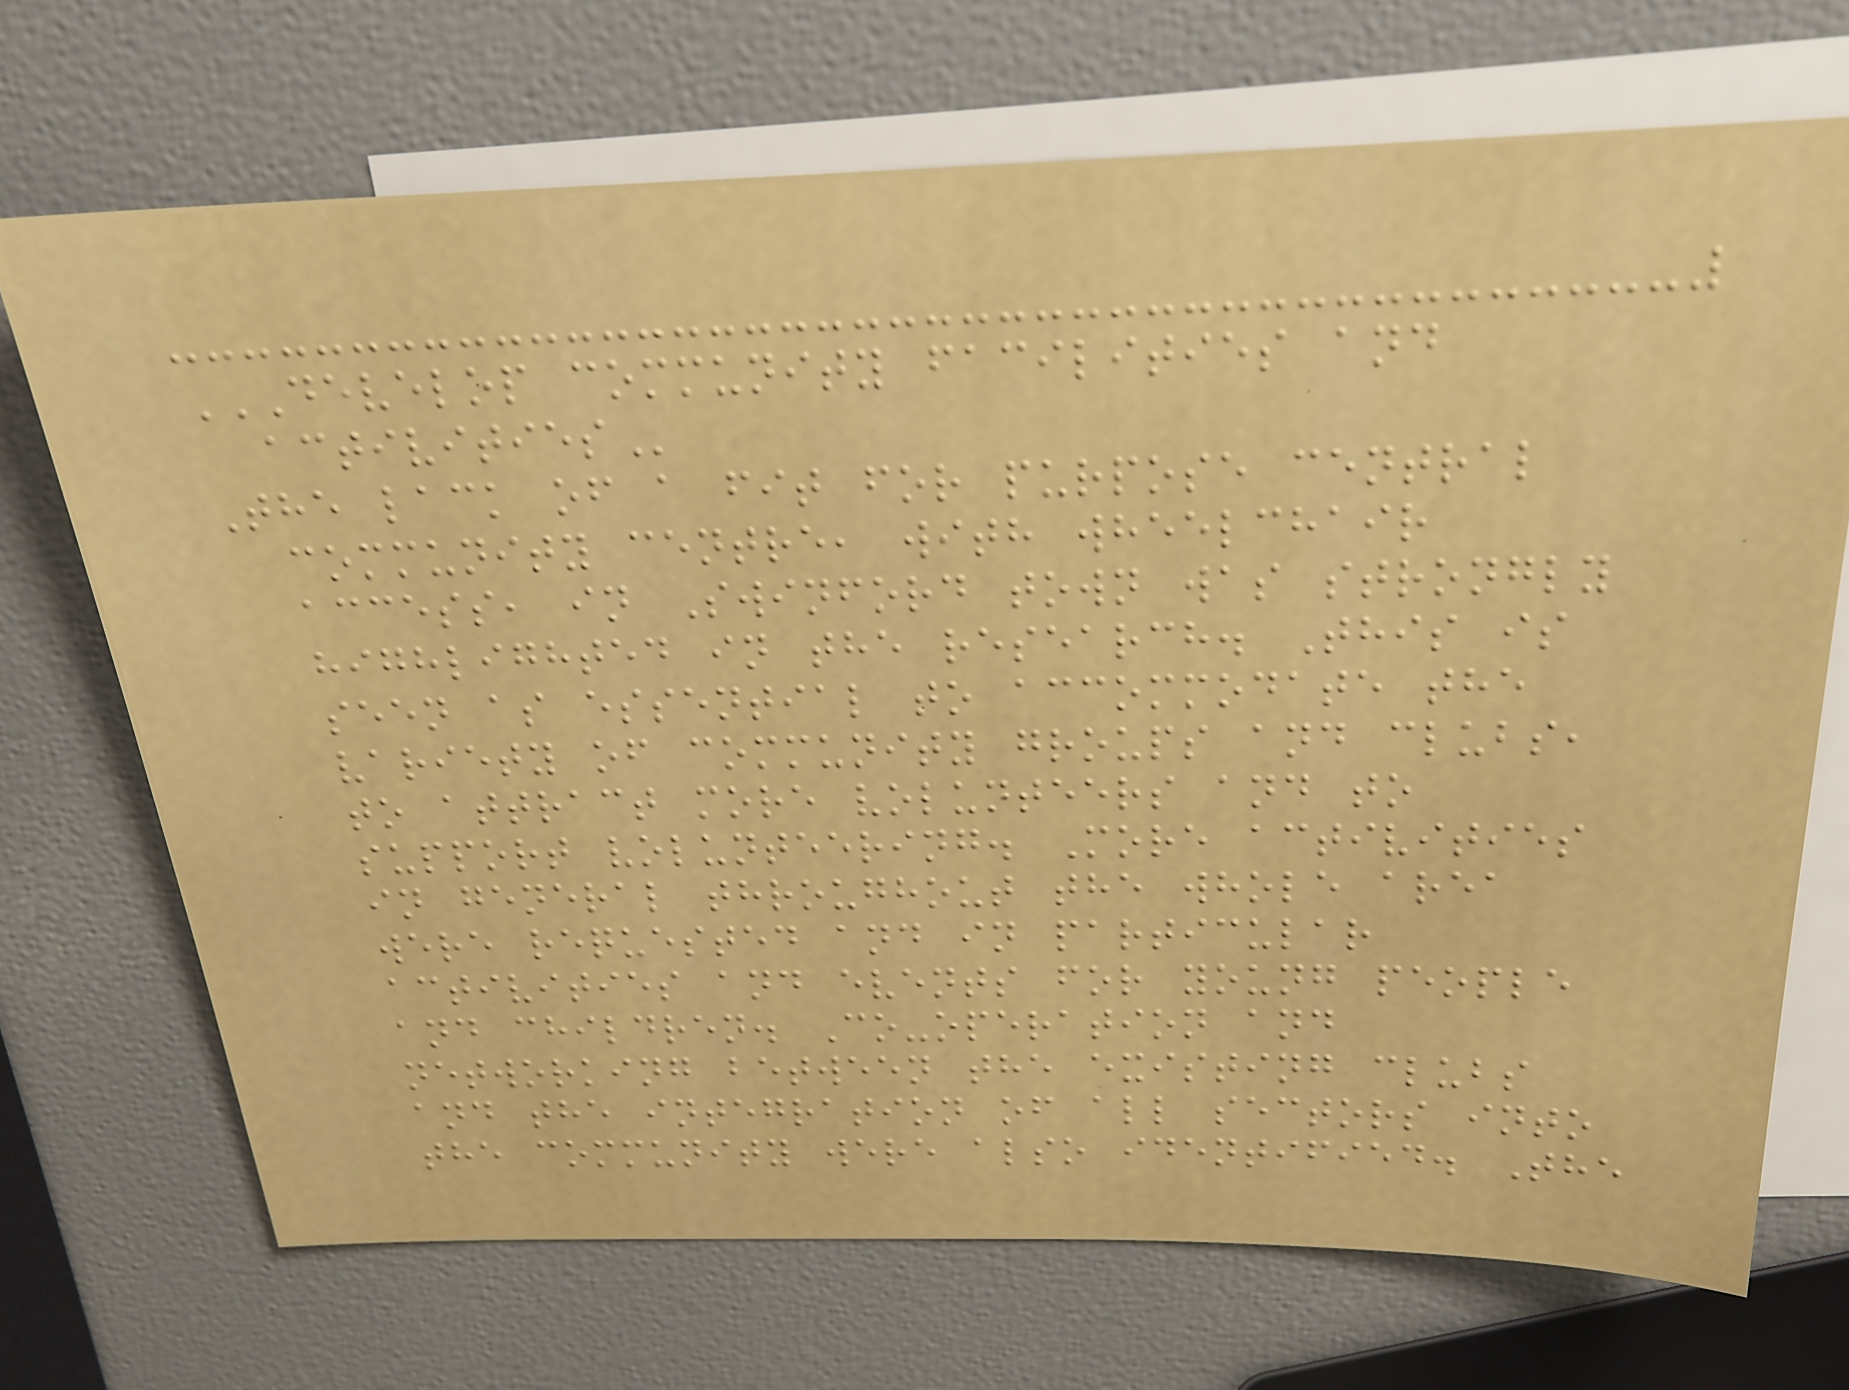DEVELOP COMMUNITY FACILITIES AND
ACTIVITIES
The lack of a fit for purpose central
community centre, with wheelchair
access, in Swinford town was strongly
highlighted in the research. This is
seen as essential to accommodate the
variety of community groups and clubs,
to attract more volunteers and to
support volunteering. More activities
in general throughout the whole area
were requested and in particular
activities and events for young people
and children. Co-operation and
networking between the existing clubs
and the integration of all sectors into
the community were also identified. The
